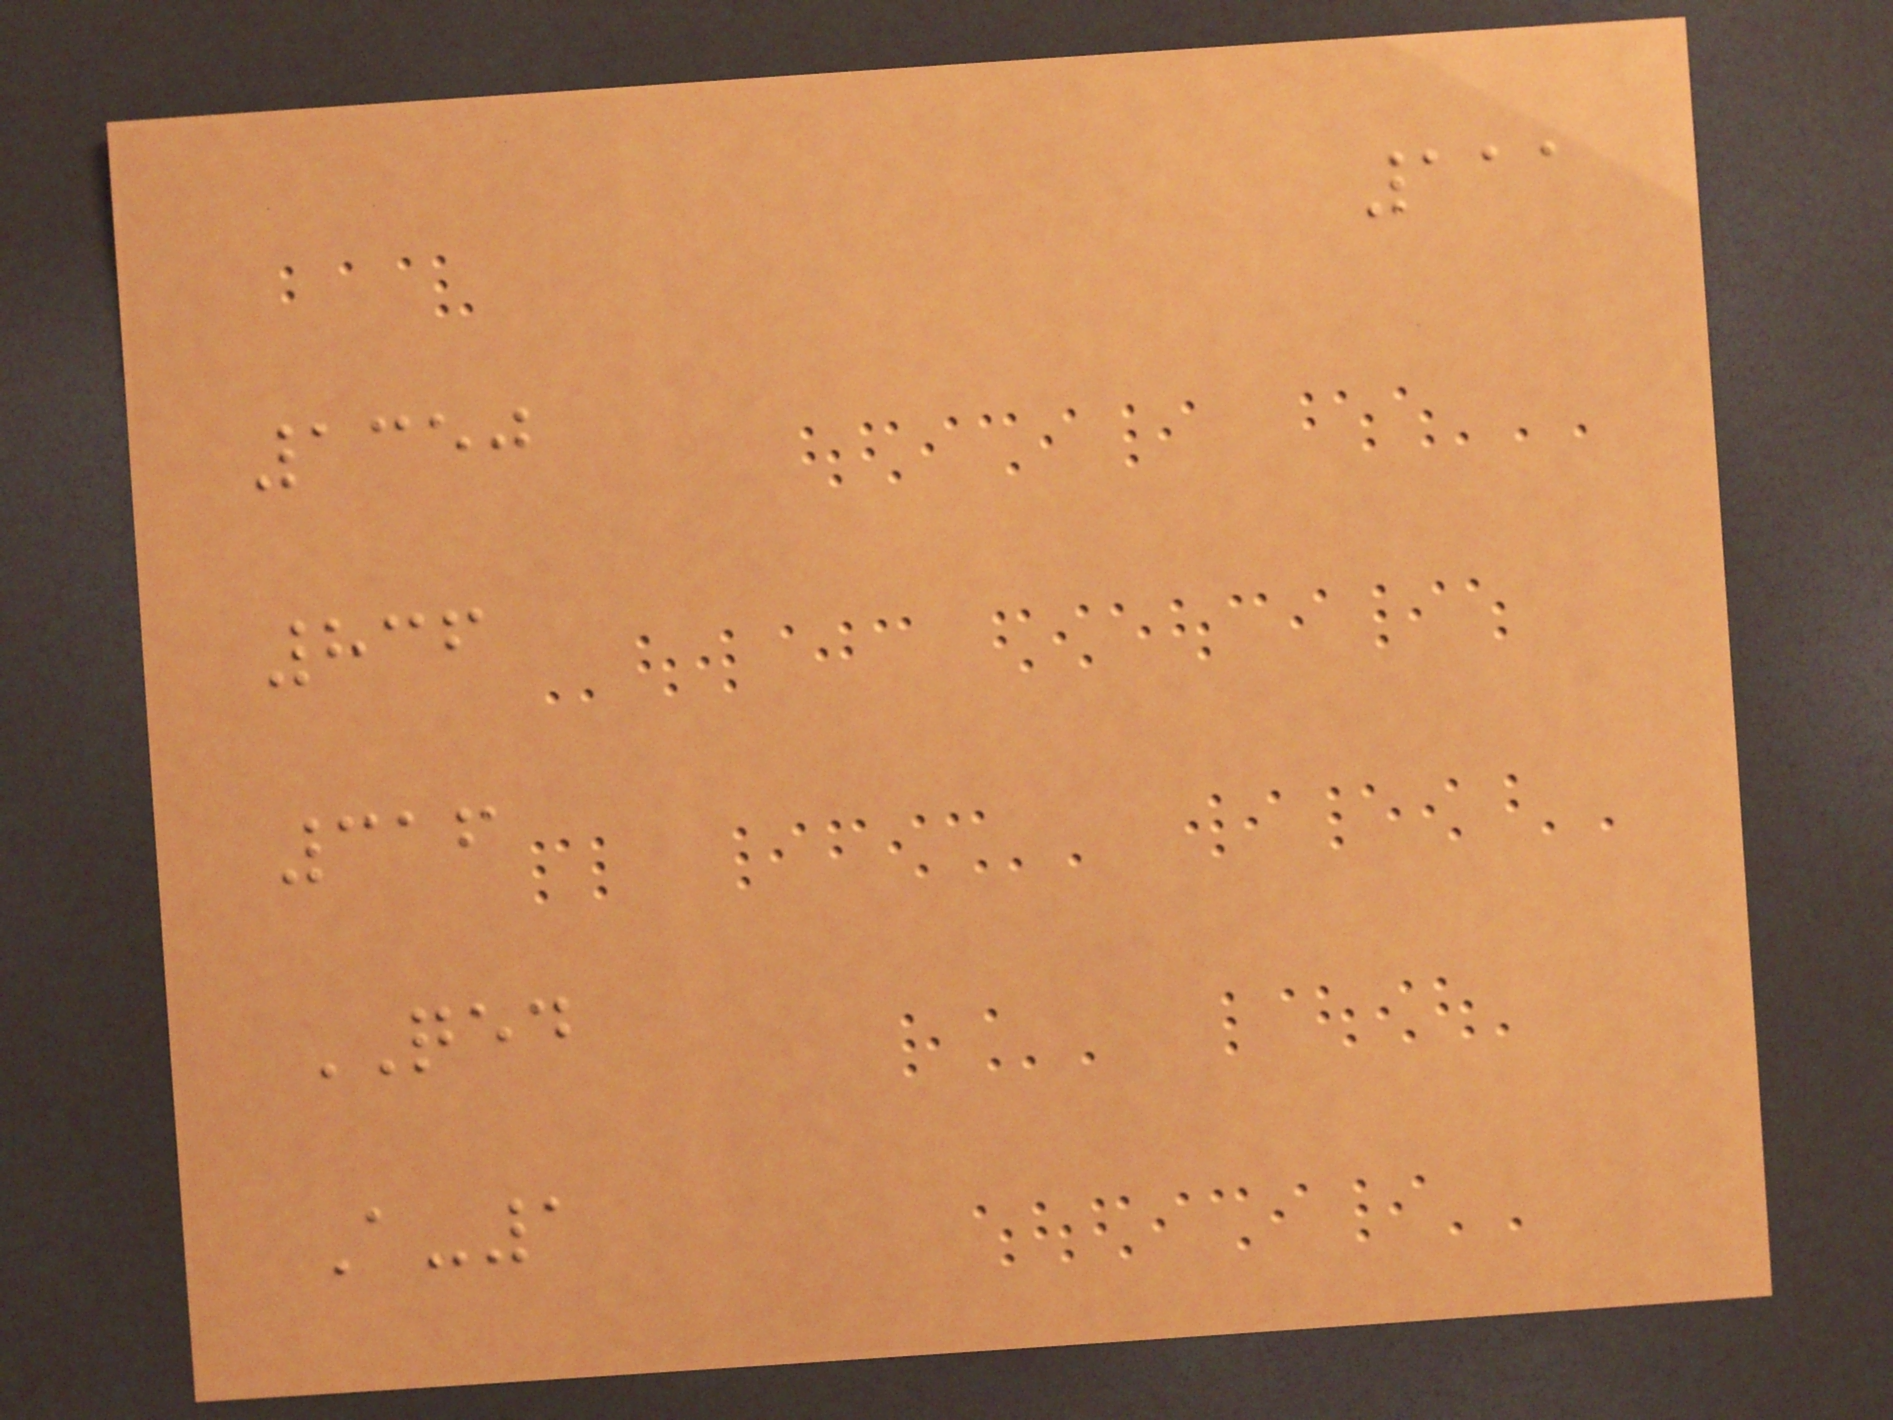111
1350
836
316
QED
A-1
